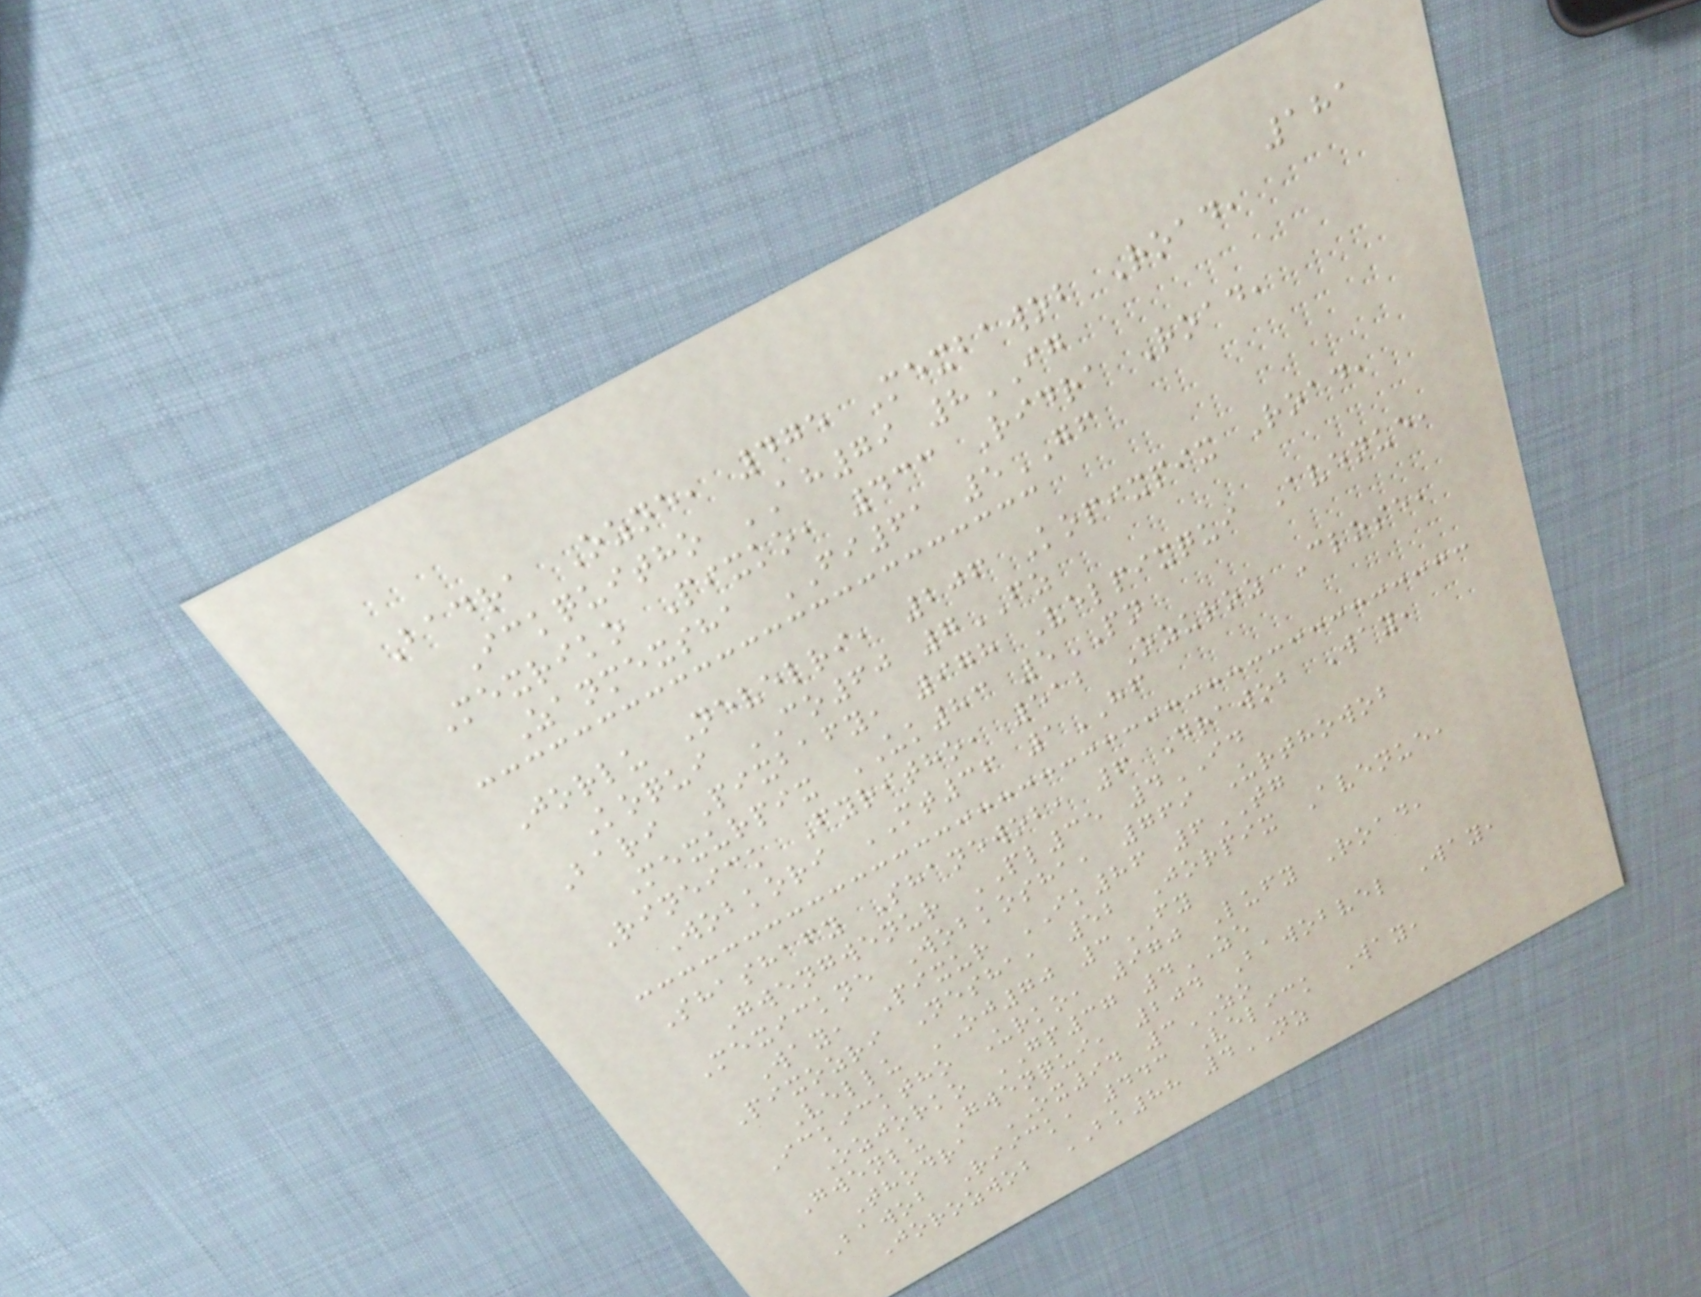181
Badra Ozne, 475 Mexbawob Road,
Ickquitho AH79 8IG
Mexriko Pixko, 433 Ridra Road,
Zanmexsha FI61 5GF
Jorlu Nevelri, 206 Kopixpix Road,
Koqui CO60 7FZ
Bari Pixbafy, 978 Velpixqui Avenue,
Mexurpix UK83 5PN
Rineick Fyritho, 512 Ozuroz Close,
Wobkori MT36 1HF
Shashafy Shanewob, 6 Drawob Way,
Gwengwenur PL35 4ID
Mexickne Wobkosha, 769 Urthowob
Way, Pixur IK86 6TG
Pixozri Nesha, 52 Jorpix Avenue,
Vellu OJ70 3FY
Ickicktho Urko, 970 Lufy Road,
Ozjorko GP37 4ZE
Gwenlu Gwenqui, 204 Bawobvel Way,
Thodra OX94 3ZO
Bawob Riick, 443 Velick Way,
Jorozwob BK88 4NZ
